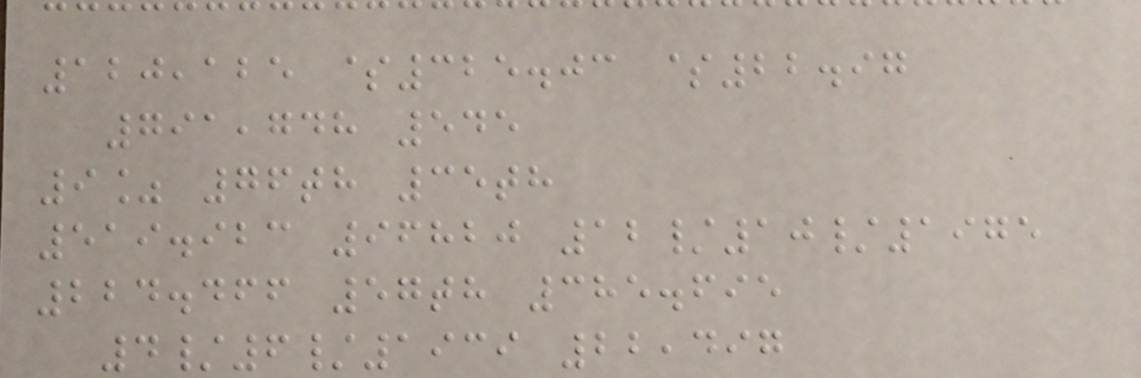120,125 $325.03 $22.97
791,748 545
9% 76th 35th
519.923 96820 12/10/1975
224.466 57th 385.695
4/6/1939 22,497
